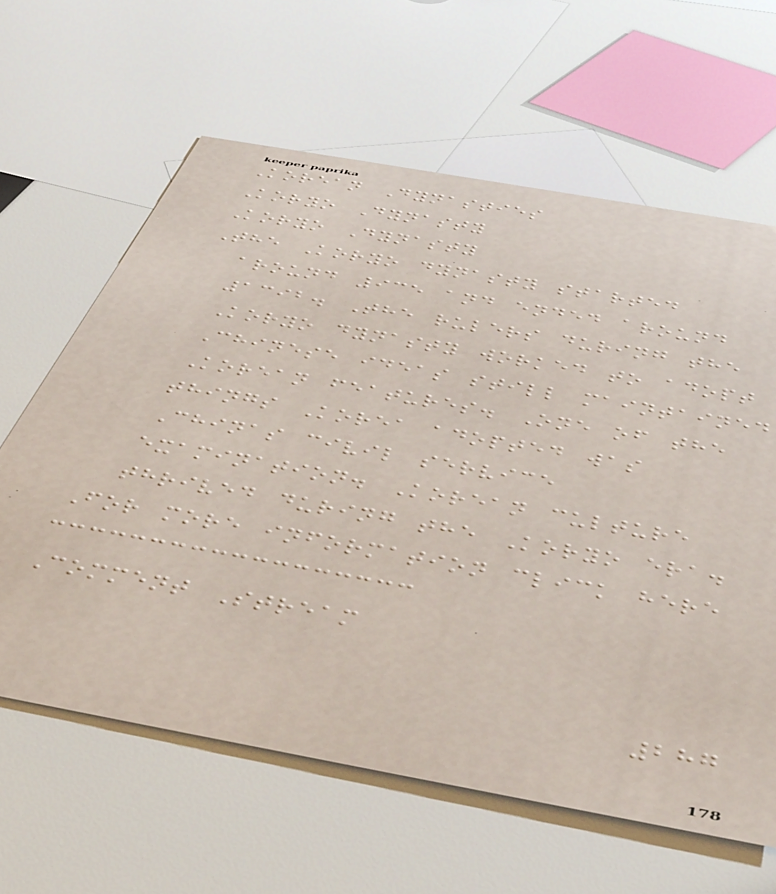Korean Dynasties
Koryo Dynasty
Koryo Dynasty
The Koryo dynasty started
around 935 and ended around
1392. The rulers during the
Koryo dynasty worked to adopt
Chinese ideas still maintained
Korean features. One of the
things Korea adopted was
Chinas civil service
examination. Korean culture
thrived during the Koryo era.
For more information click here
Comment Stream
287
